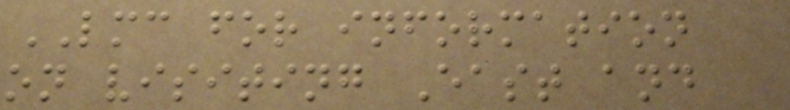LMC for information
on visiting East and
